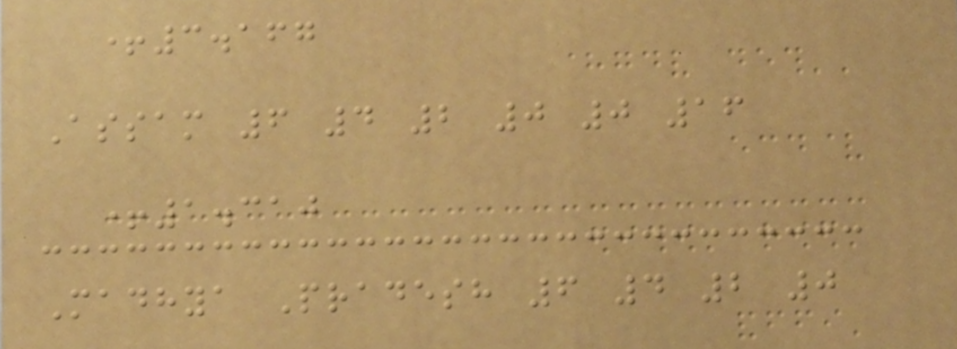+3.167
Assam 6 4 2 0 0 16
+1.310
Madhya Pradesh 6 4 2 0
